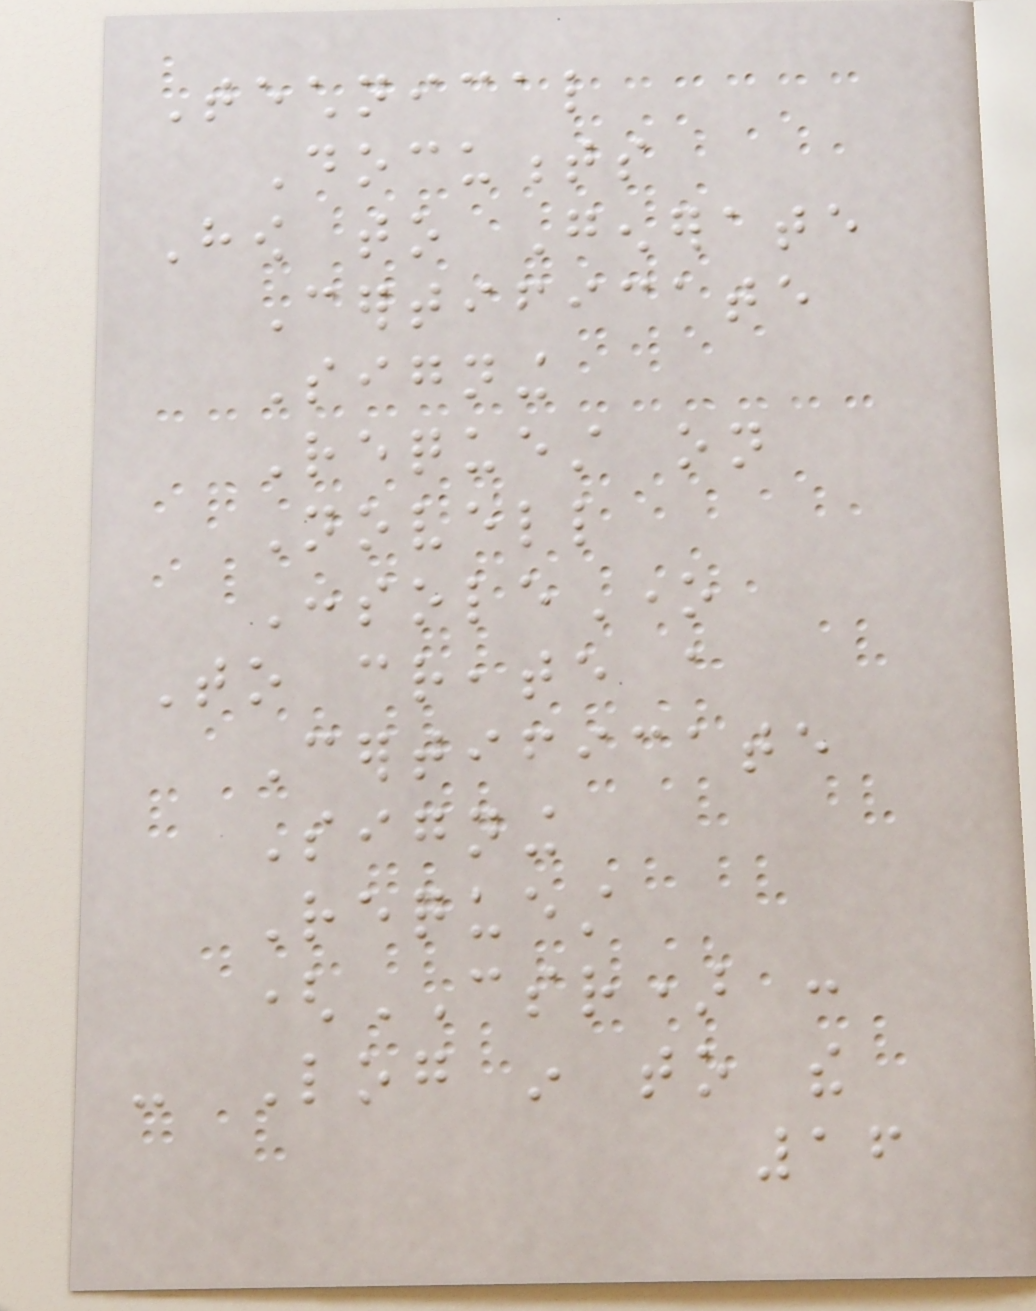Technical
Documents
How to Generate
Certificate
Signing
Request on
Novell
ConsoleOne
To create a
Certificate
Signing
Request
(CSR) :
- Log in to the
16
